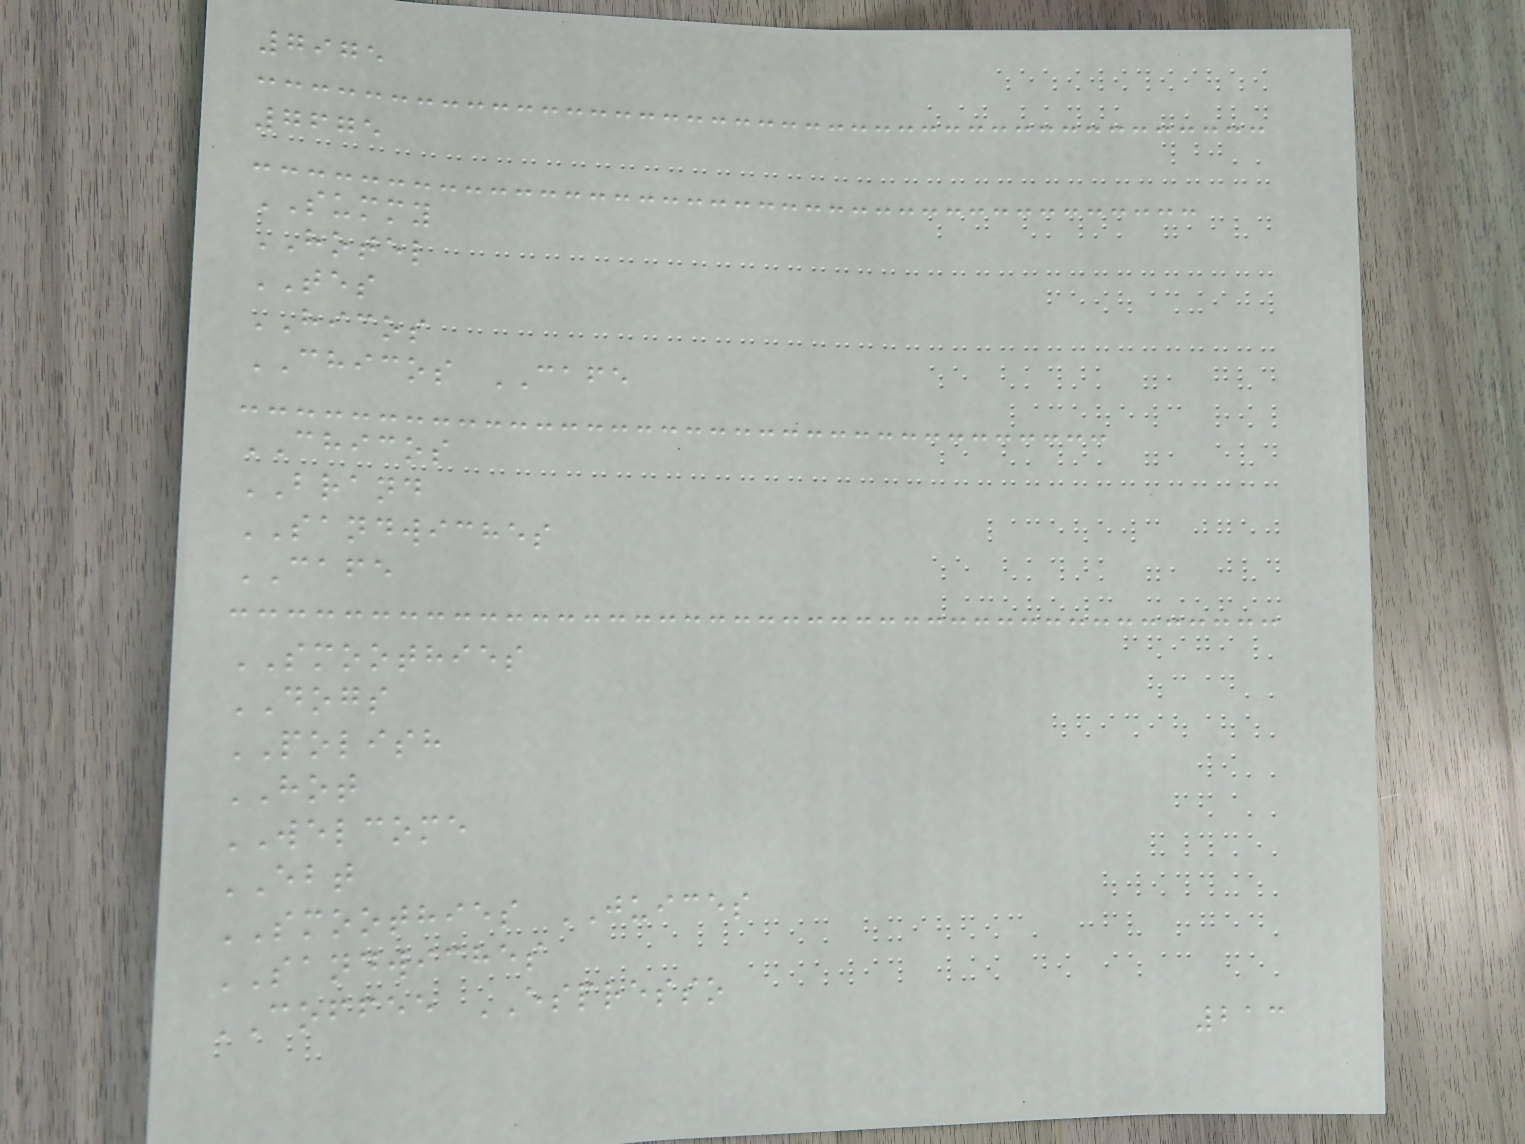7975
7675
SUMMY
HOTEL
TES
HICOS
CHICOS CAFE
CHICOS
BRAND
SANDWICHES
CAFE
SMOOTHIES
DOGS
POLISH
HOT
WELCOME
EBT
SMOOTHIES JUICES
SANDWICHES
COFFEE ESPRESSO
213
